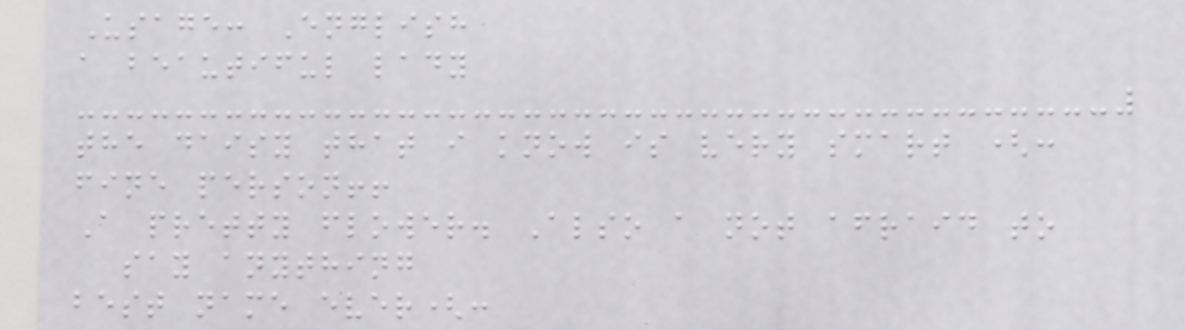Usage: English
a beautiful lady
the daisy that i know is very smart (:
fine person!!
A pretty flower. Also a not afraid to
say anything
best name ever(:
